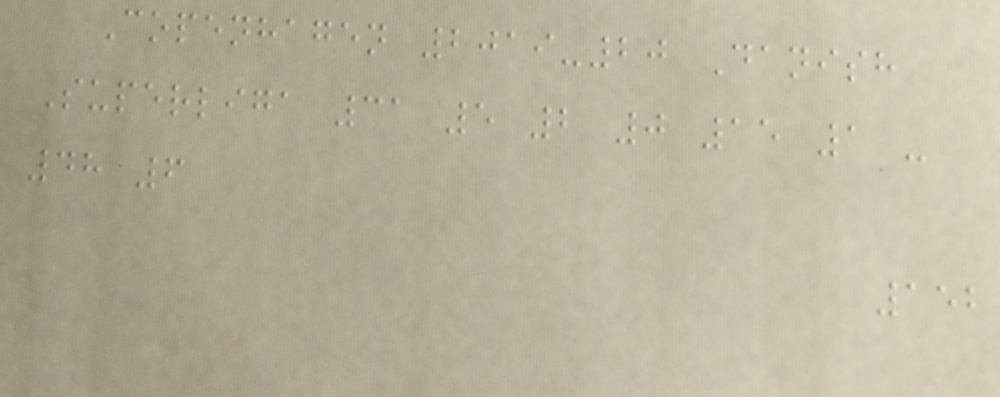Copenhagen 2019-20 Danish
Superliga 31 5 2 0 15 1 -
48 6
152
